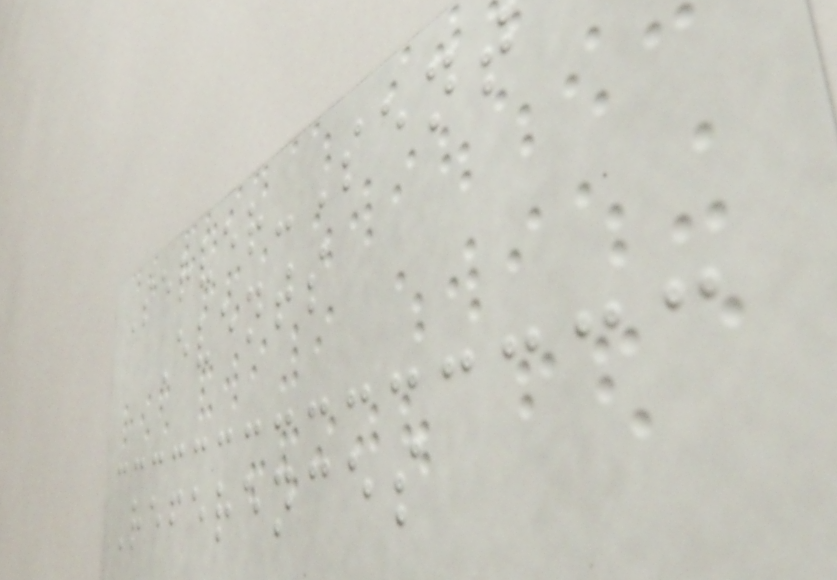Server-Sent
Events
References
